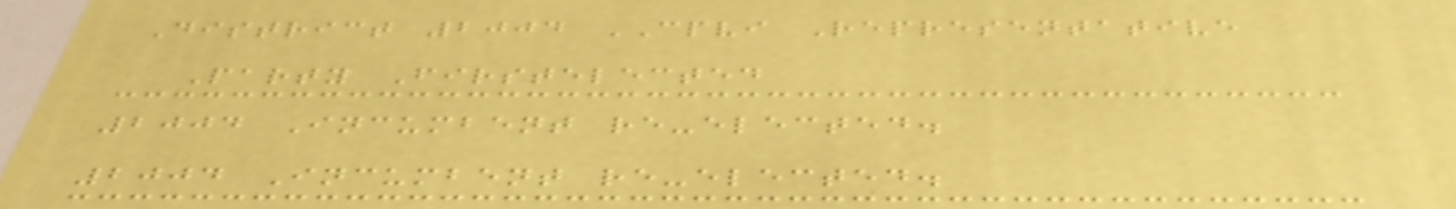District 2004 CPVI Representative
Party Firstelected
2004 Incumbent re-elected.
2004 Incumbent re-elected.
